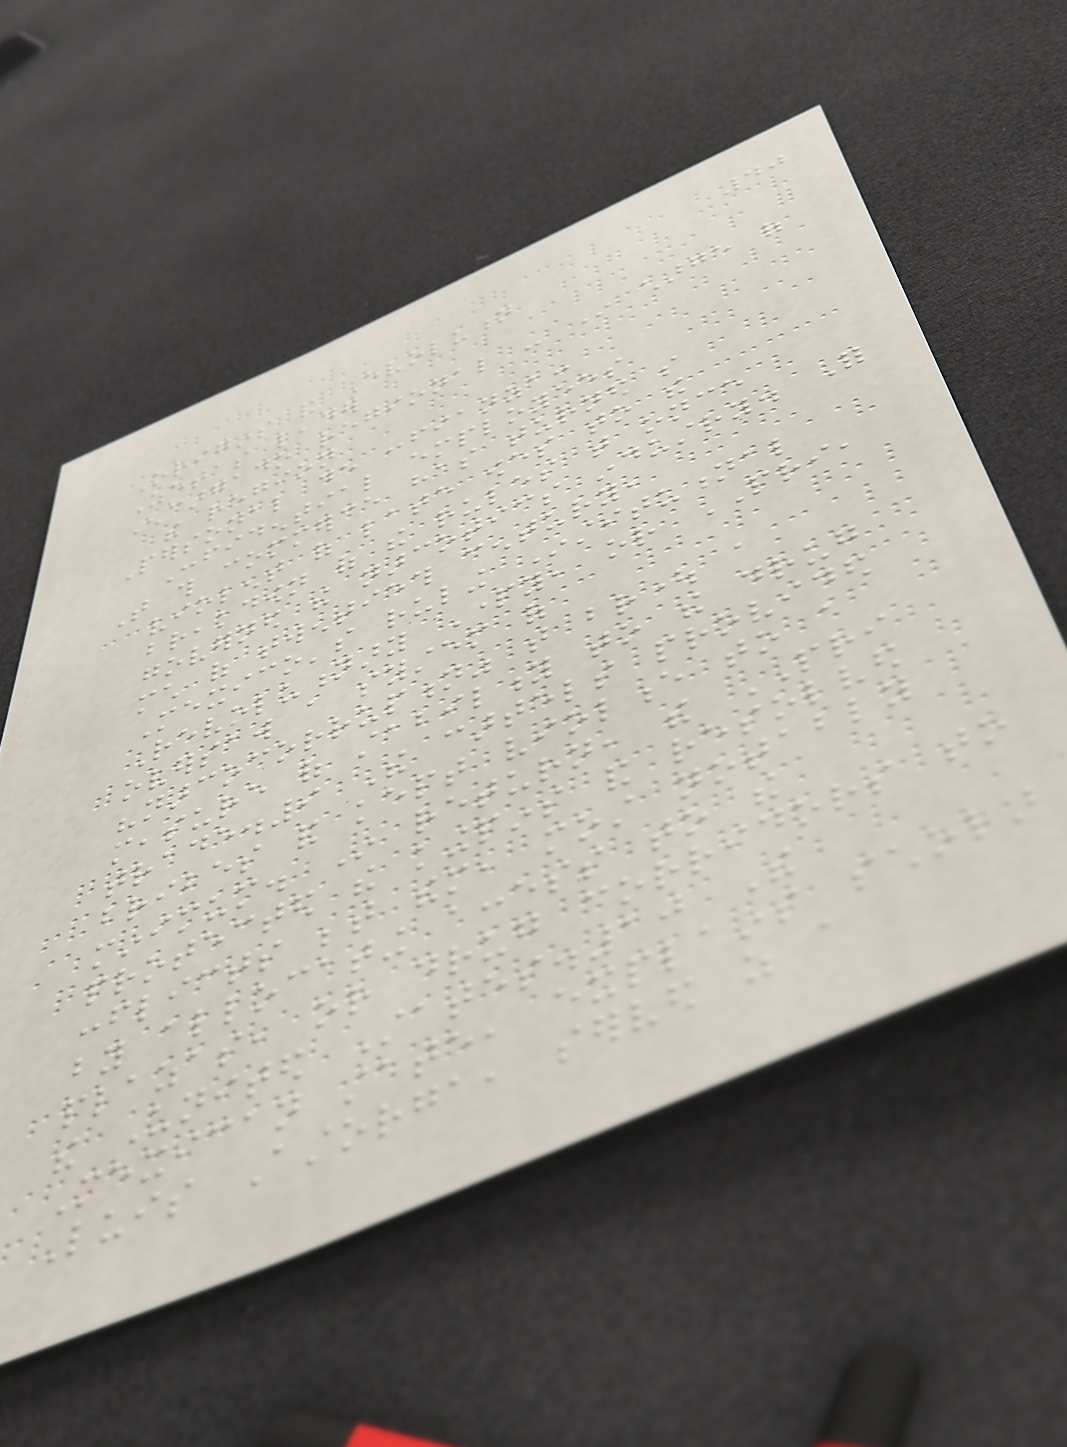40
Origins and Evolution
Zetas leader
Encargado regional - In charge of
the region
Personal de confianza:
Confidential employees
That this commerce has turned so
violent of late owes to the
breakdown of the rules that once
governed the narcotics industry. For
much of twentieth century,
Mexico's ruling Institutional
Revolutionary Party, or PRI,
oversaw a system of
"narcocorruption" that brought a
measure of stability to the drug
trade.9 The cartels provided
bribes and kept violence to a
minimum. In return, the PRI
protected the kingpins and resolved
conflicts between them, most notably
by allocating access to the
plazas, or drug corridors to
the United States.10 The
Mexican state, explains scholar
Luis Astorga, served as a
